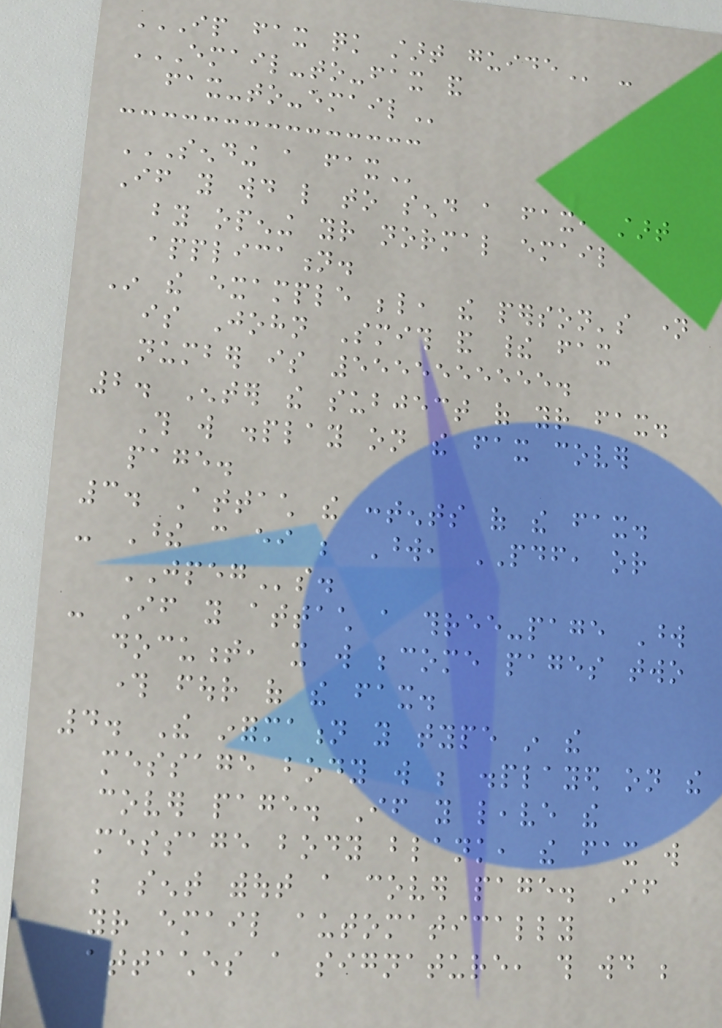IP FAX QUICK START GUIDE -
EMAIL-TO-FAX AND
FAX-TO-EMAIL
SENDING A FAX
If you would like to send a fax, start
by opening your normal email
application.
In the example below, the person's name
is John Smith and their fax
number is 5555555555.
2. Enter the subject of your fax.
This will display on the fax cover
page.
3. Attach the contents of the fax.
- These can either be Word, PDF, or
JPEGs.
- If you attach a three-page Word
document, it will become pages two
through four of the fax.
4. The information you type in the
message body will be displayed on the
cover page. If you leave the
message body blank, the fax will
be sent without a cover page. If
your email automatically
attaches a signature, this would be
